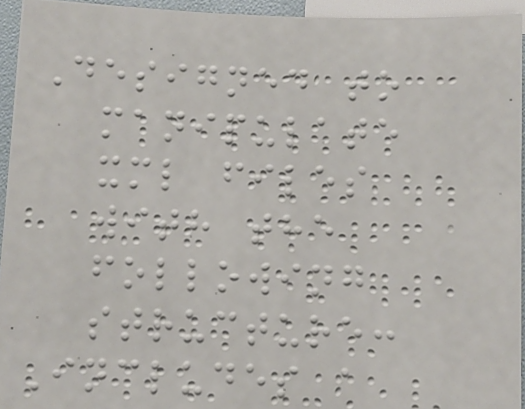Designed to
manipulate
xml files
with the
following
structure:
Includes a
